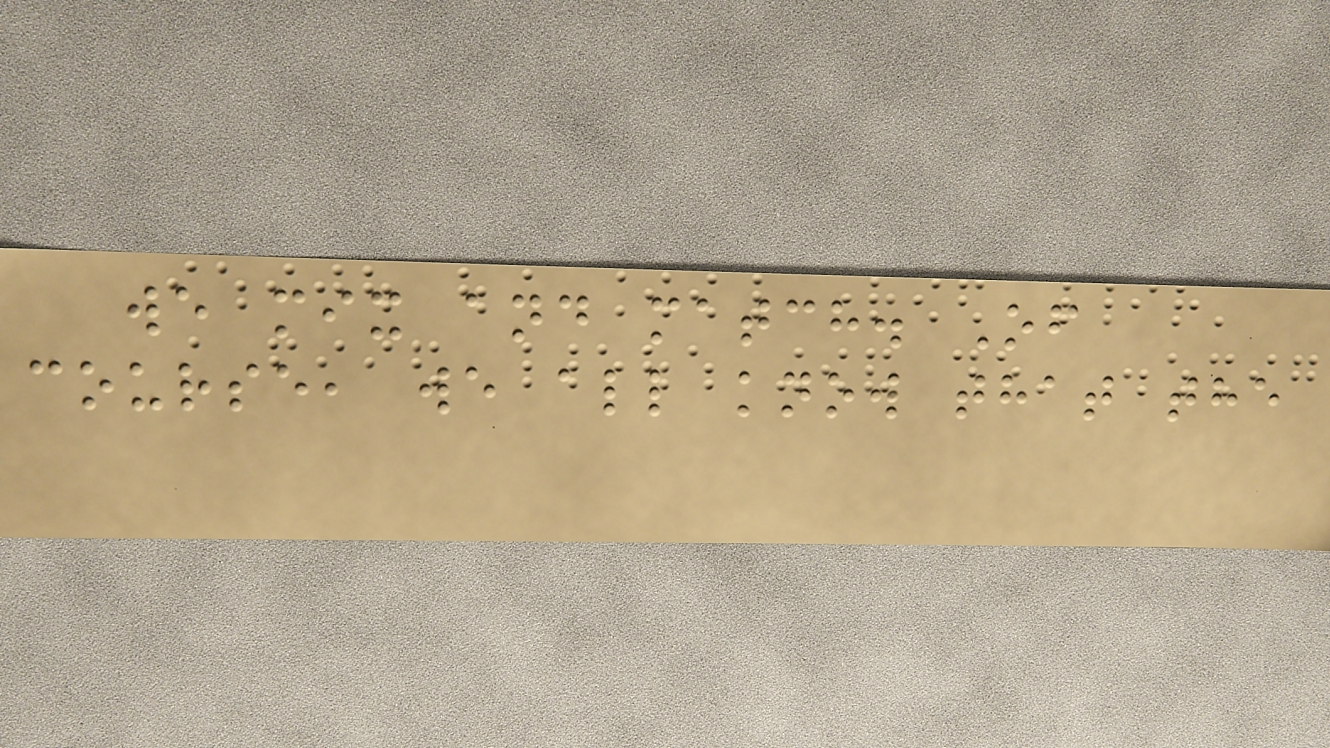we mix and match. Of
course, we all know that the
